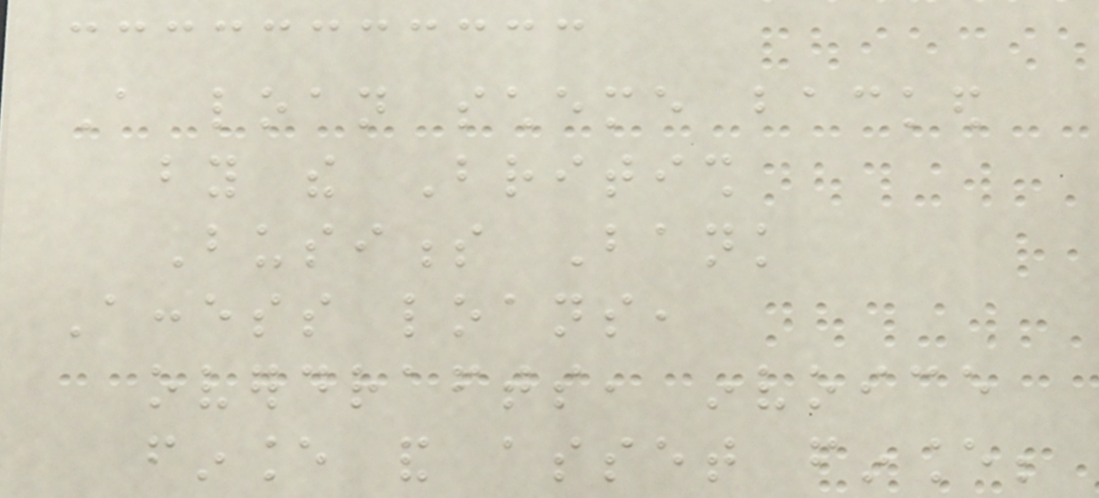A loan scheme backed
by the British
Business Bank
Access loans,
overdrafts, invoice
finance and asset finance;
